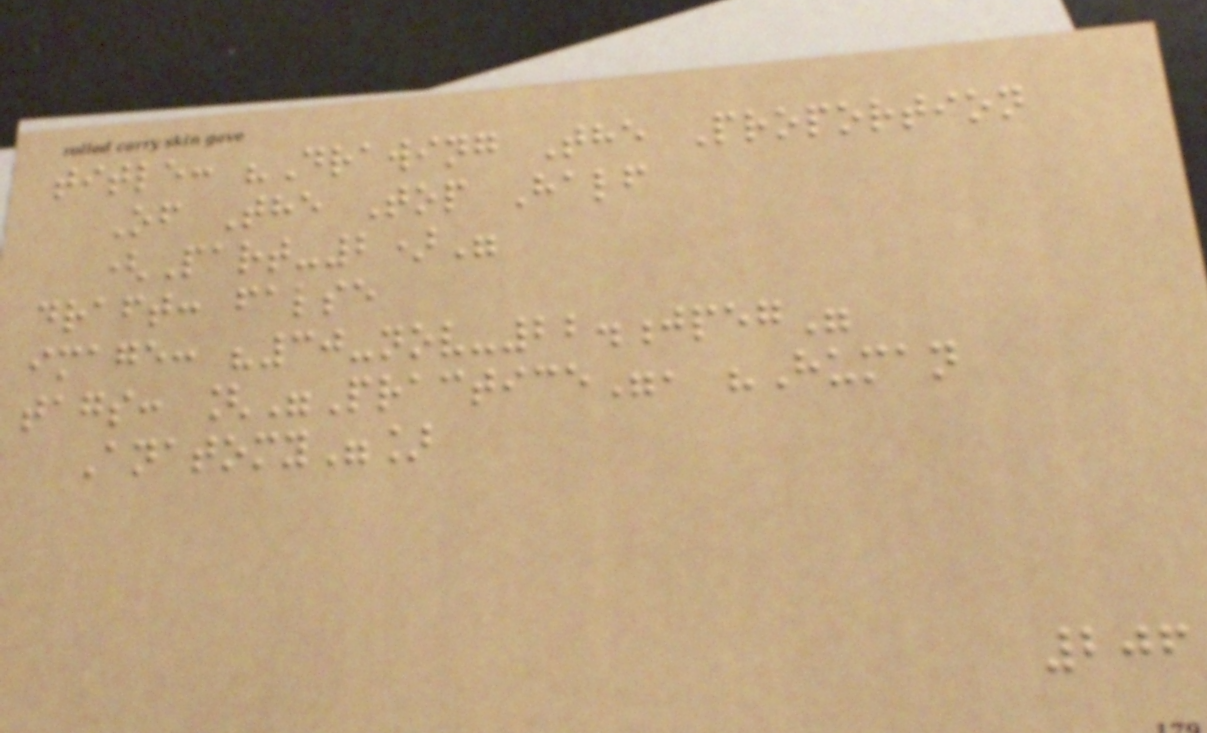title: "Drawing The Proportion
Of The Top Half
(Part-2)"
draft: false
image: "30-nov-22.jpeg"
tags: ["Practice", "Human
Anatomy"]
206
